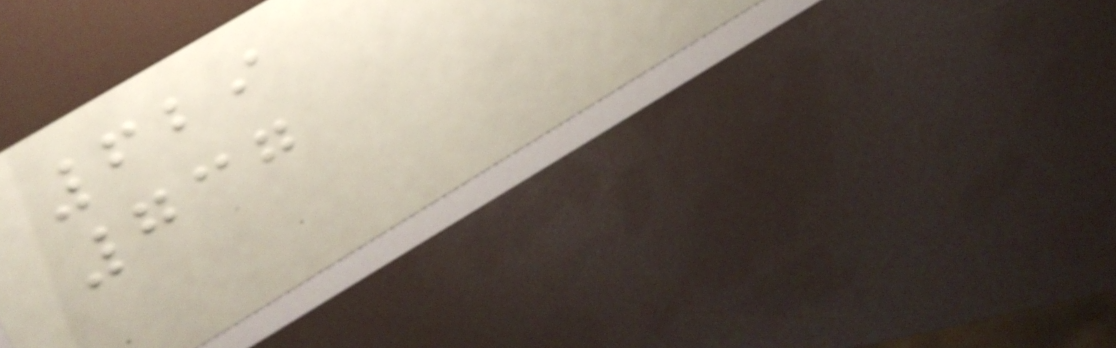629
737
